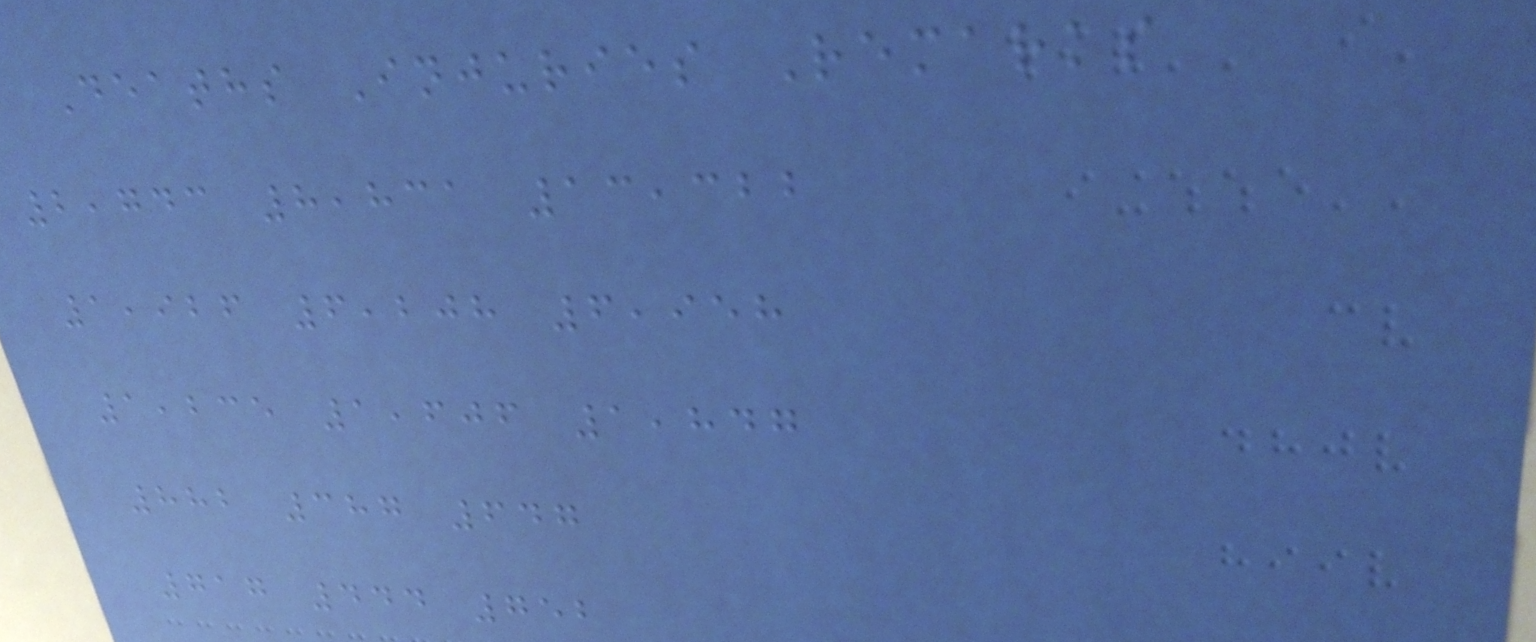Deaths Injuries Remarks
2,743 8,831 13,322
1,926 6,208 6,958
1,235 1,606 1,847
882 387 647
717 444 752
